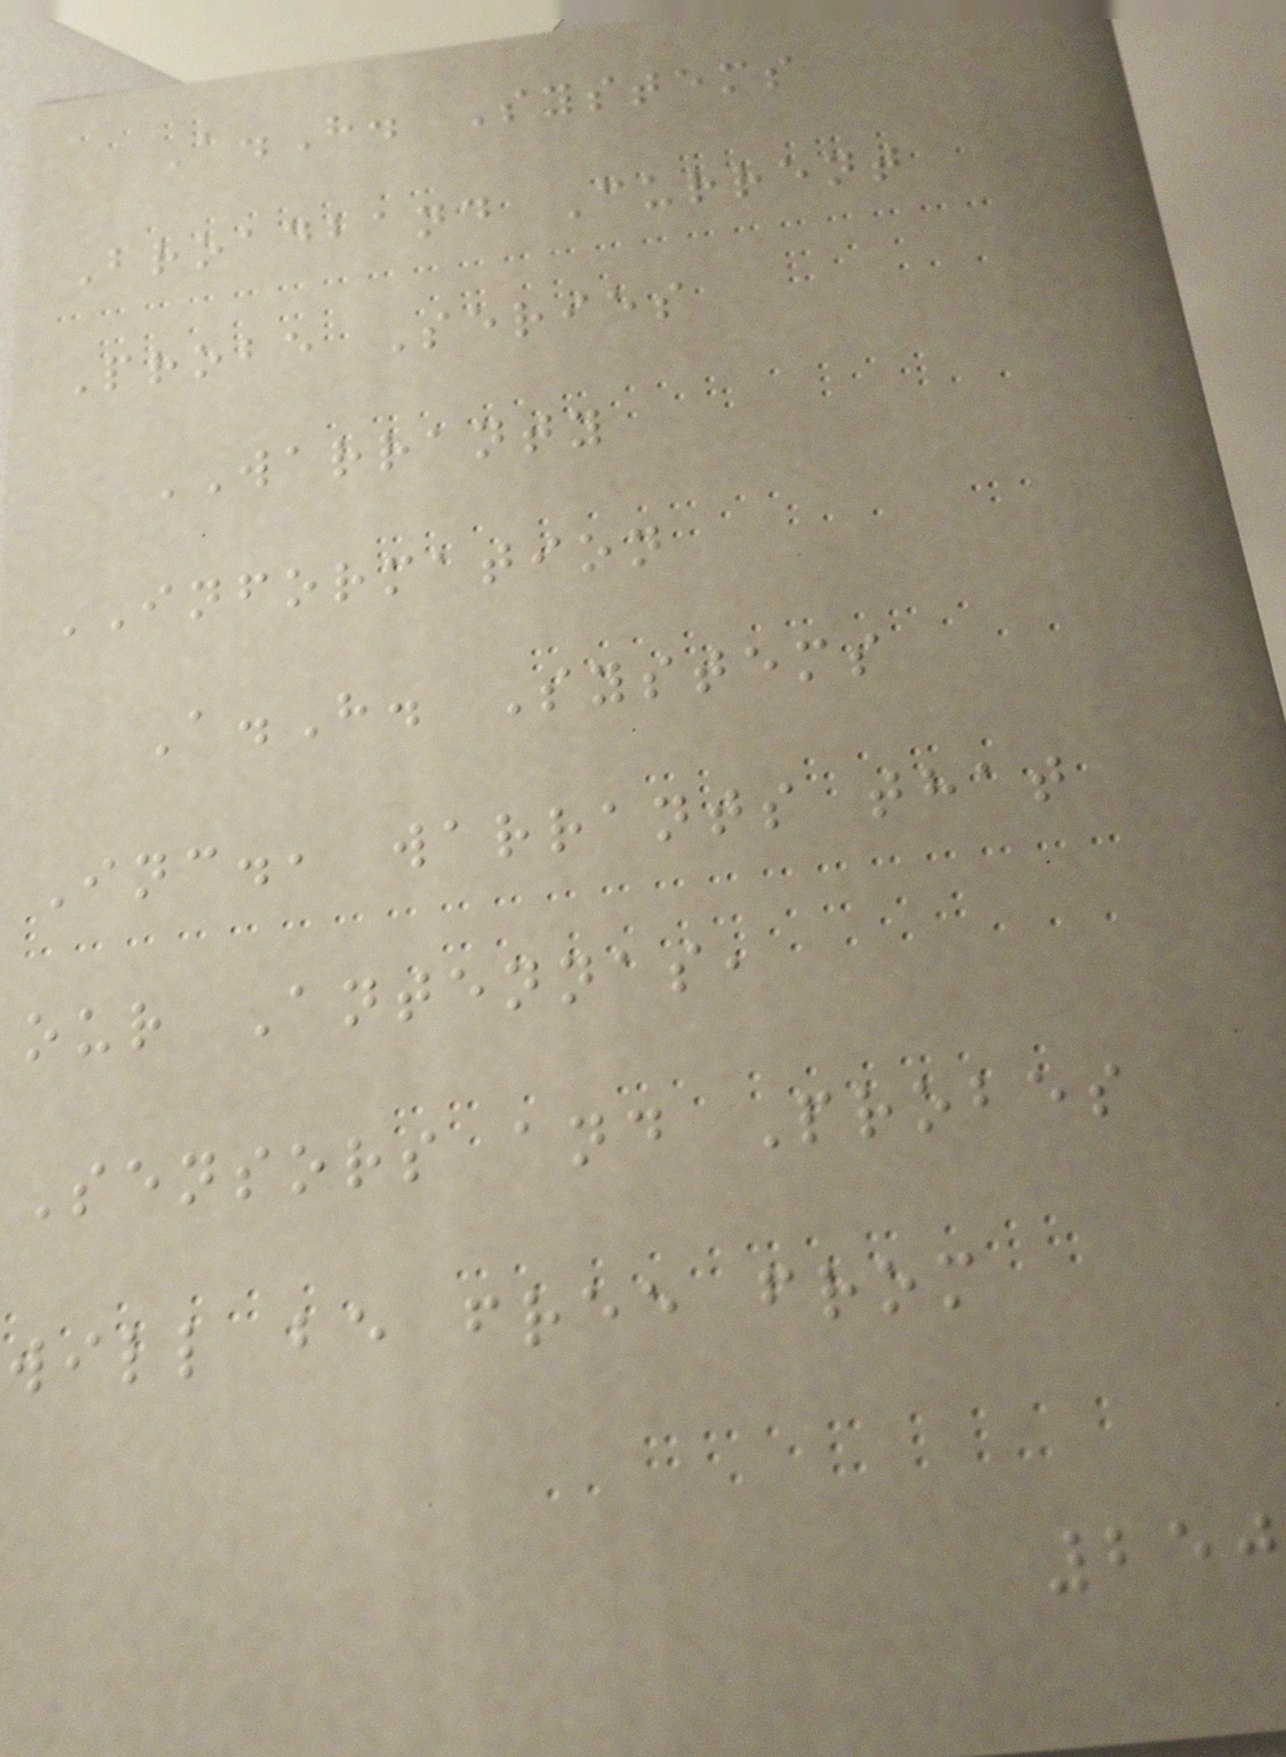A.H. Systems
Broadband Current
Probe Series
WARRANTY
INFORMATION
A.H. Systems
Inc., warrants that
our Antennas,
Sensors and Probes
will be free from
250
